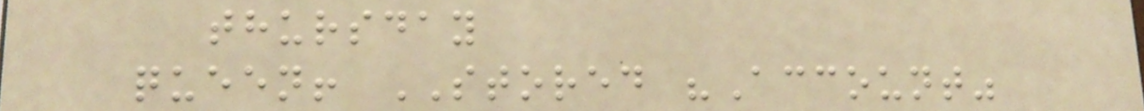thursday
queen! STORED "Account"
